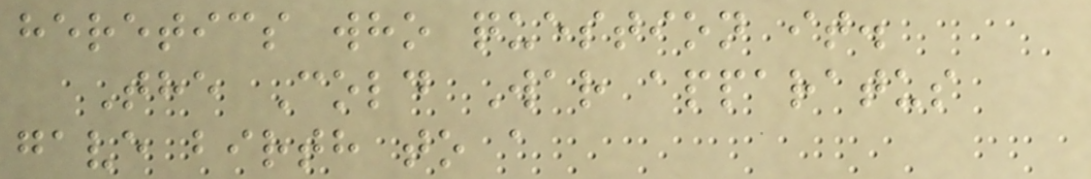heretics who question it.
The Cold War apparatus
gave birth to a
